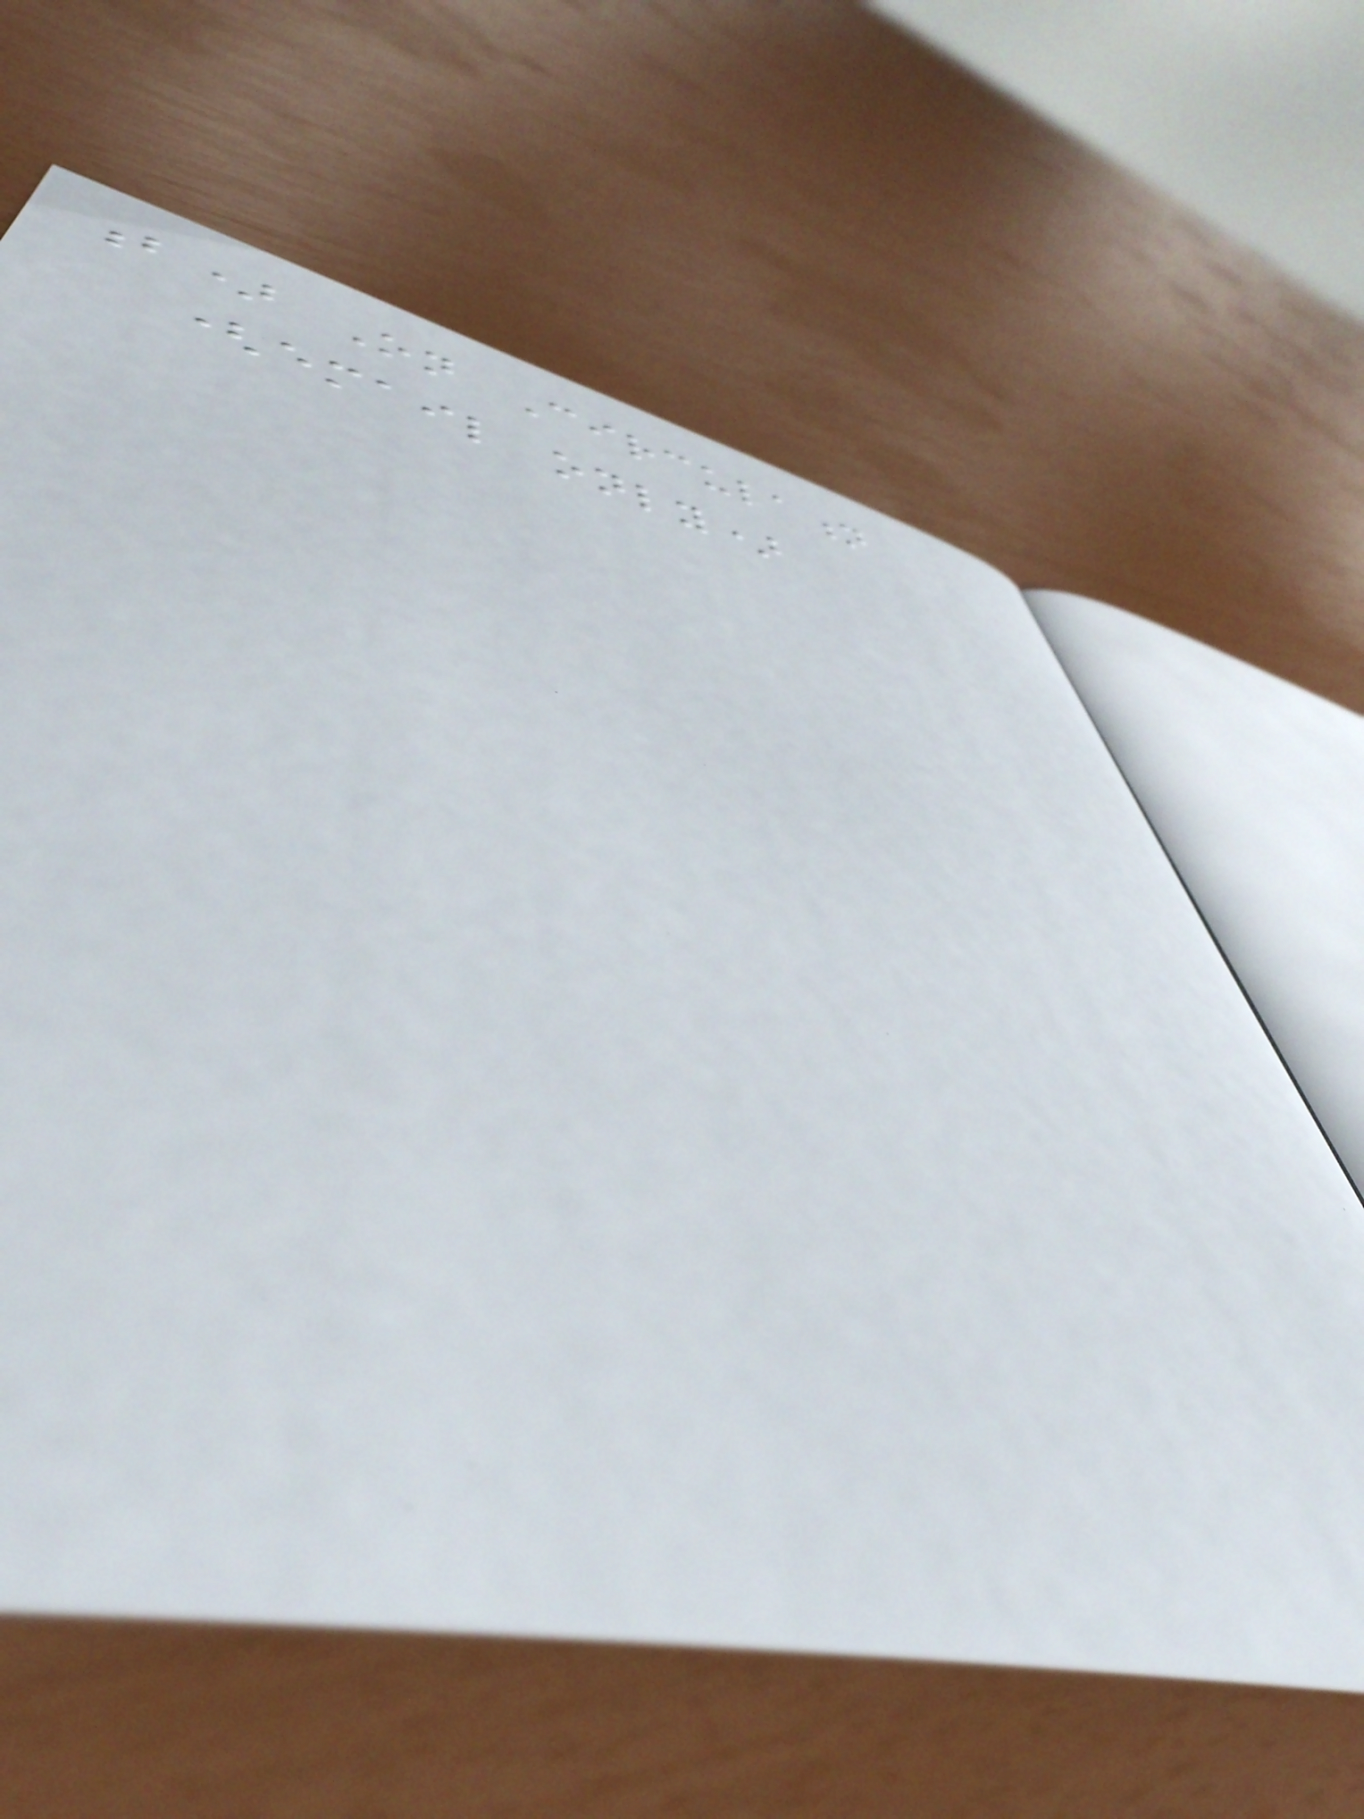b) On Circulation
(email only)
